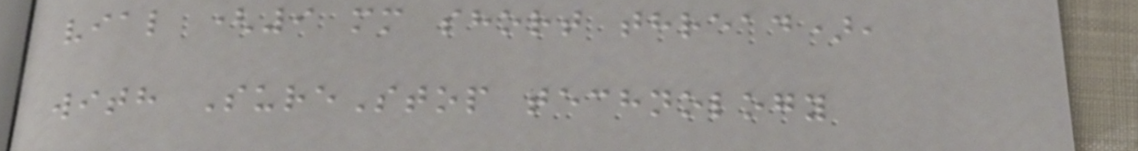vial (9 mm short thread),
with SureStop technology
